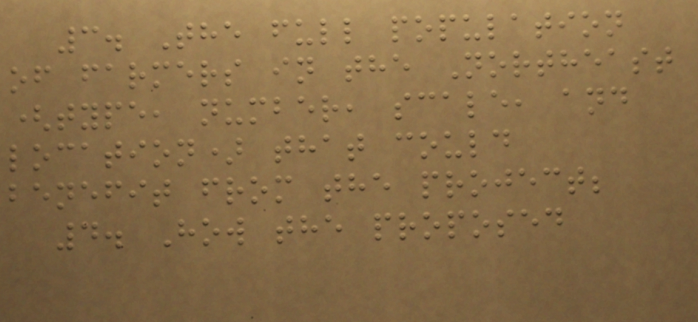3. The full population
of farmers in the Northeast
(type, number, scale, and
location) that could
benefit from the project;
4. How the proposed
